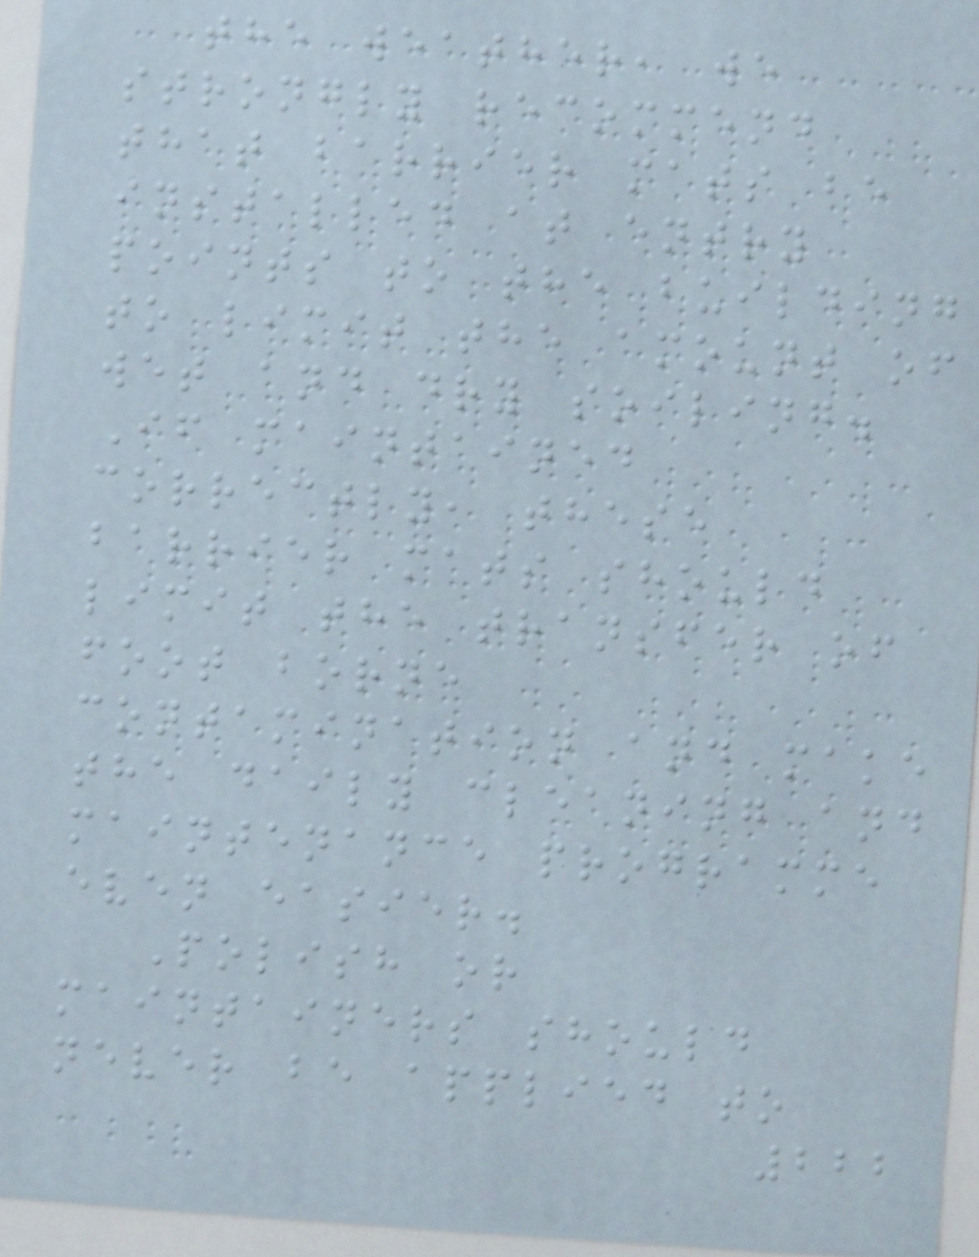the weather, we
strongly recommend
that barrier mats be
installed at entry
points to the building
to limit the amount of
wet and dry soiling.
If maintained
correctly, these
barrier mats should
limit the transfer of
foot borne
contamination and make
the daily cleaning and
maintenance programme
even easier.
Polish or
maintainers should
never be applied to
222
